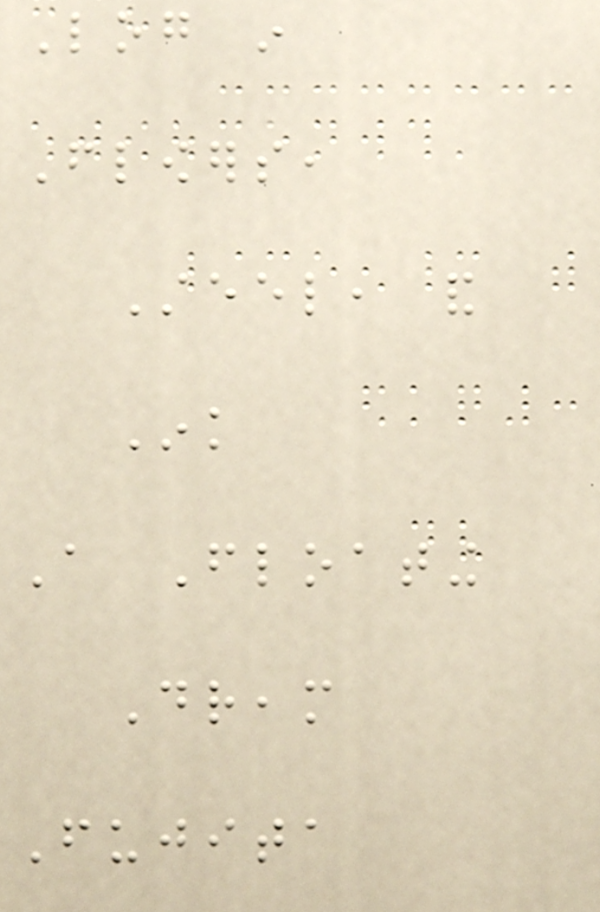Log in
Flowers,
Steel, and
Ink
A Floating
Dream
Fujita
